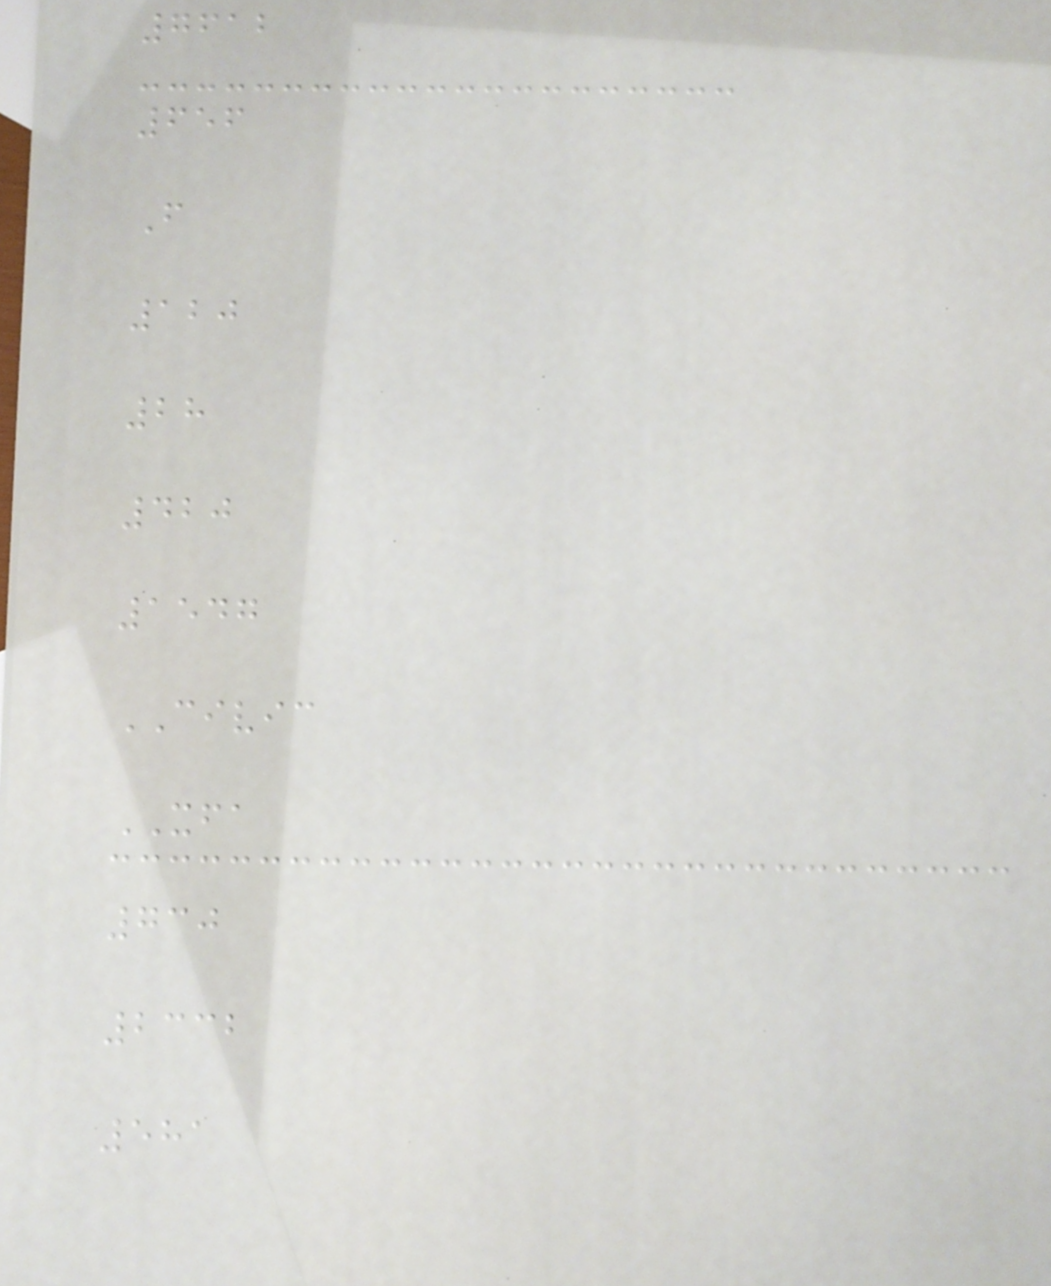7612
656
F
120
28
420
1547
CIVIC
XFA
730
2332
581
